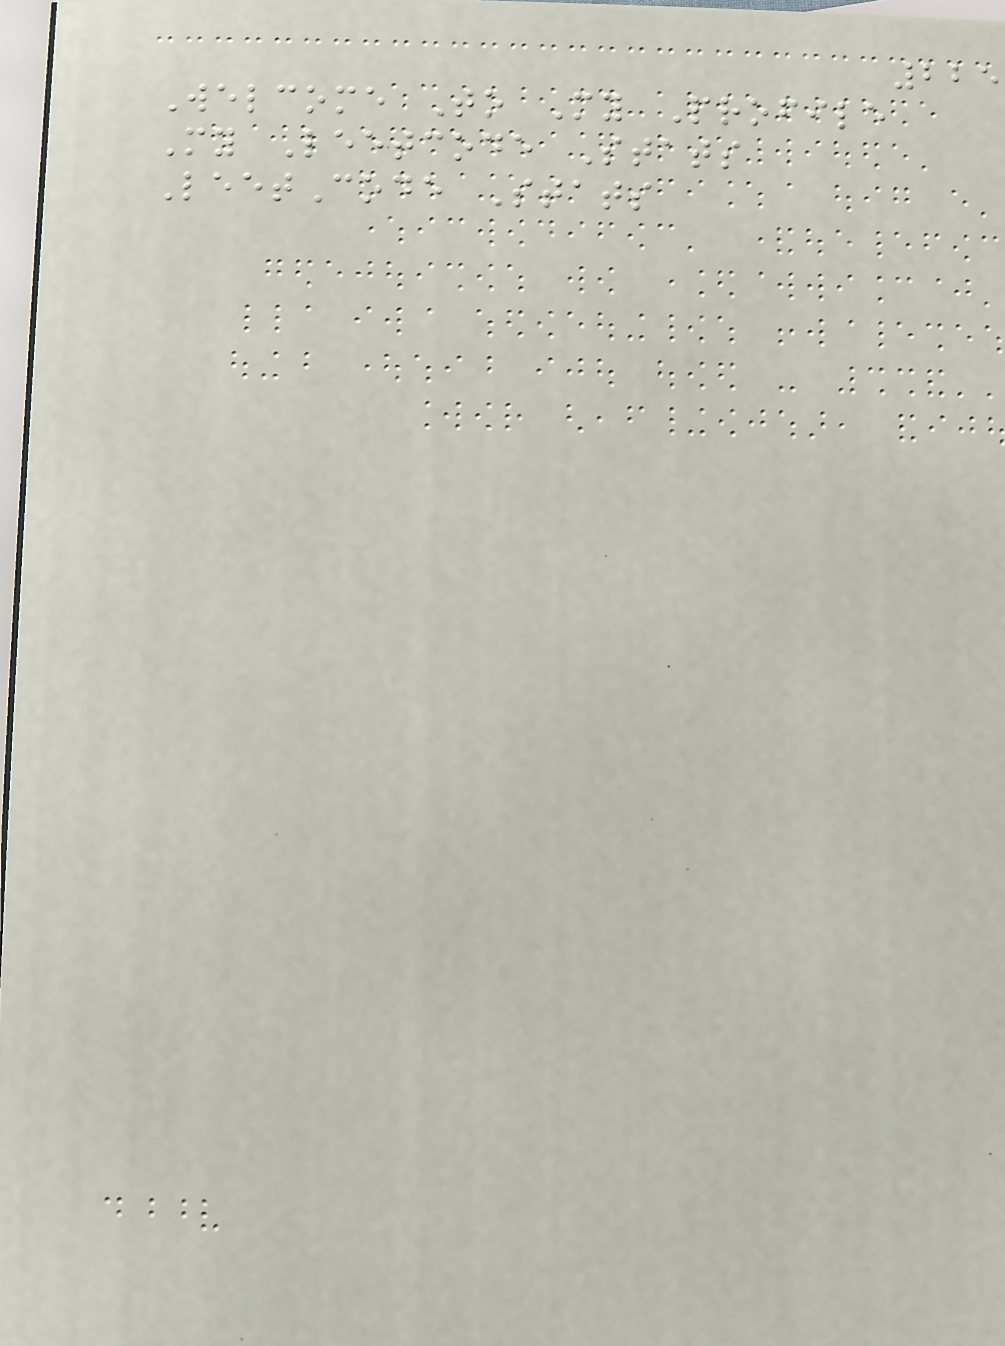225
Welcome To My Profile
My Leetcode Stats
LeetCode Stats
